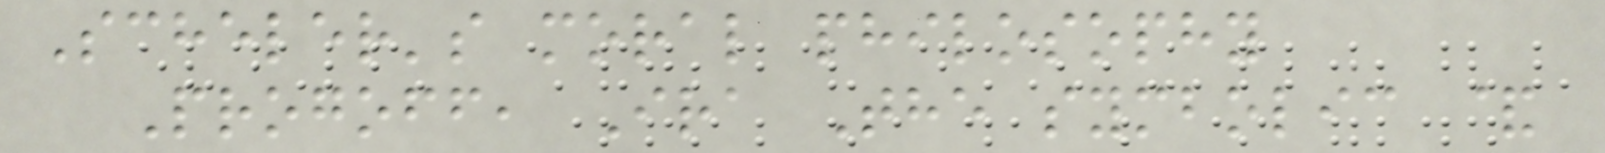Scheler's moral philosophy
Progoff, Ira The symbolic &
